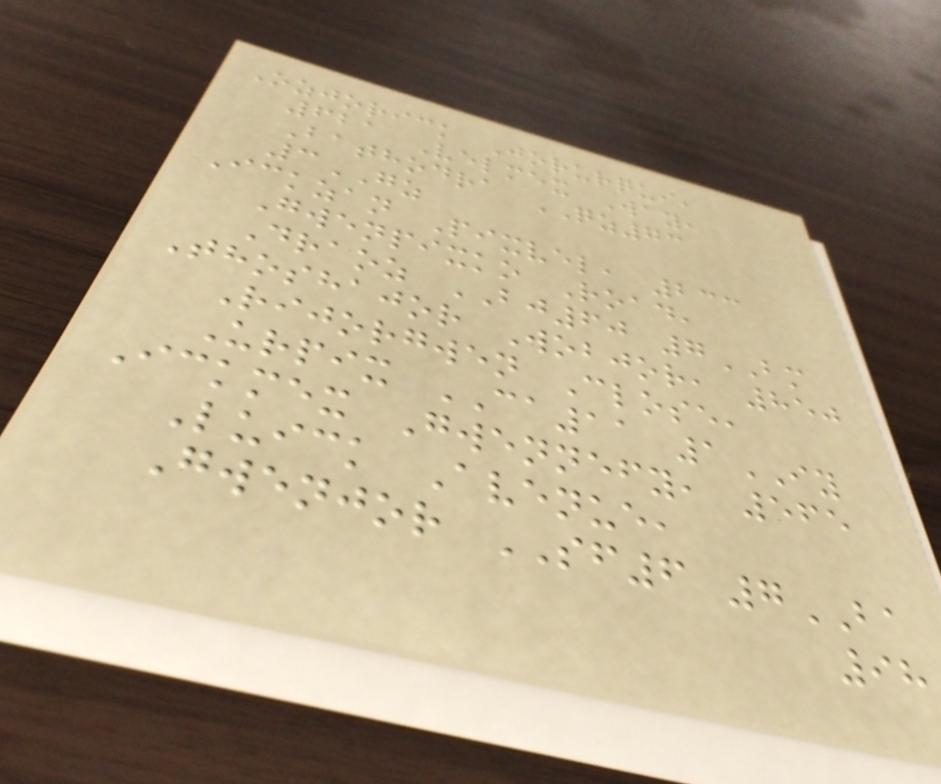Ozjorick Jorurqui,
621 Velmex Way,
Bathodra QZ73
3GZ
Ickzan Pixvel, 233
Gwenpixko Road,
Draoz BJ60 7BM
Thoshajor Wobjor, 850
Rijorgwen Close,
Urpix CA11 1IY
Ickmex Gwennefy, 565
Luick Avenue,
Gwenjor SF6 7BA
98
